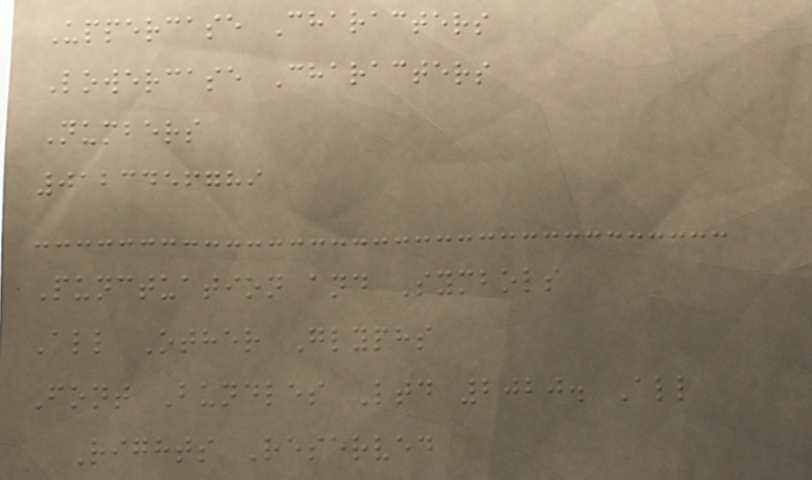Uppercase Characters
Lowercase Characters
Numbers
0123456789
Punctuation and Symbols
All Other Glyphs
Font Bundles Ltd 2020. All
Rights Reserved
